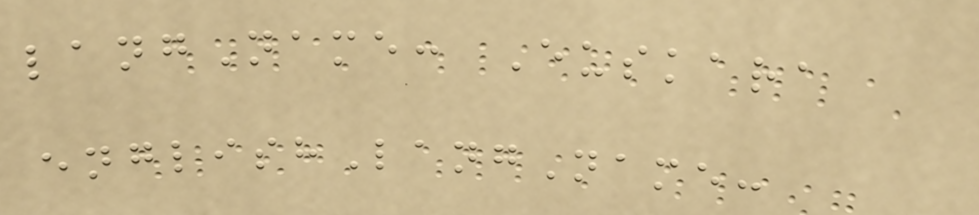langName: Euskara
englishLangName:
